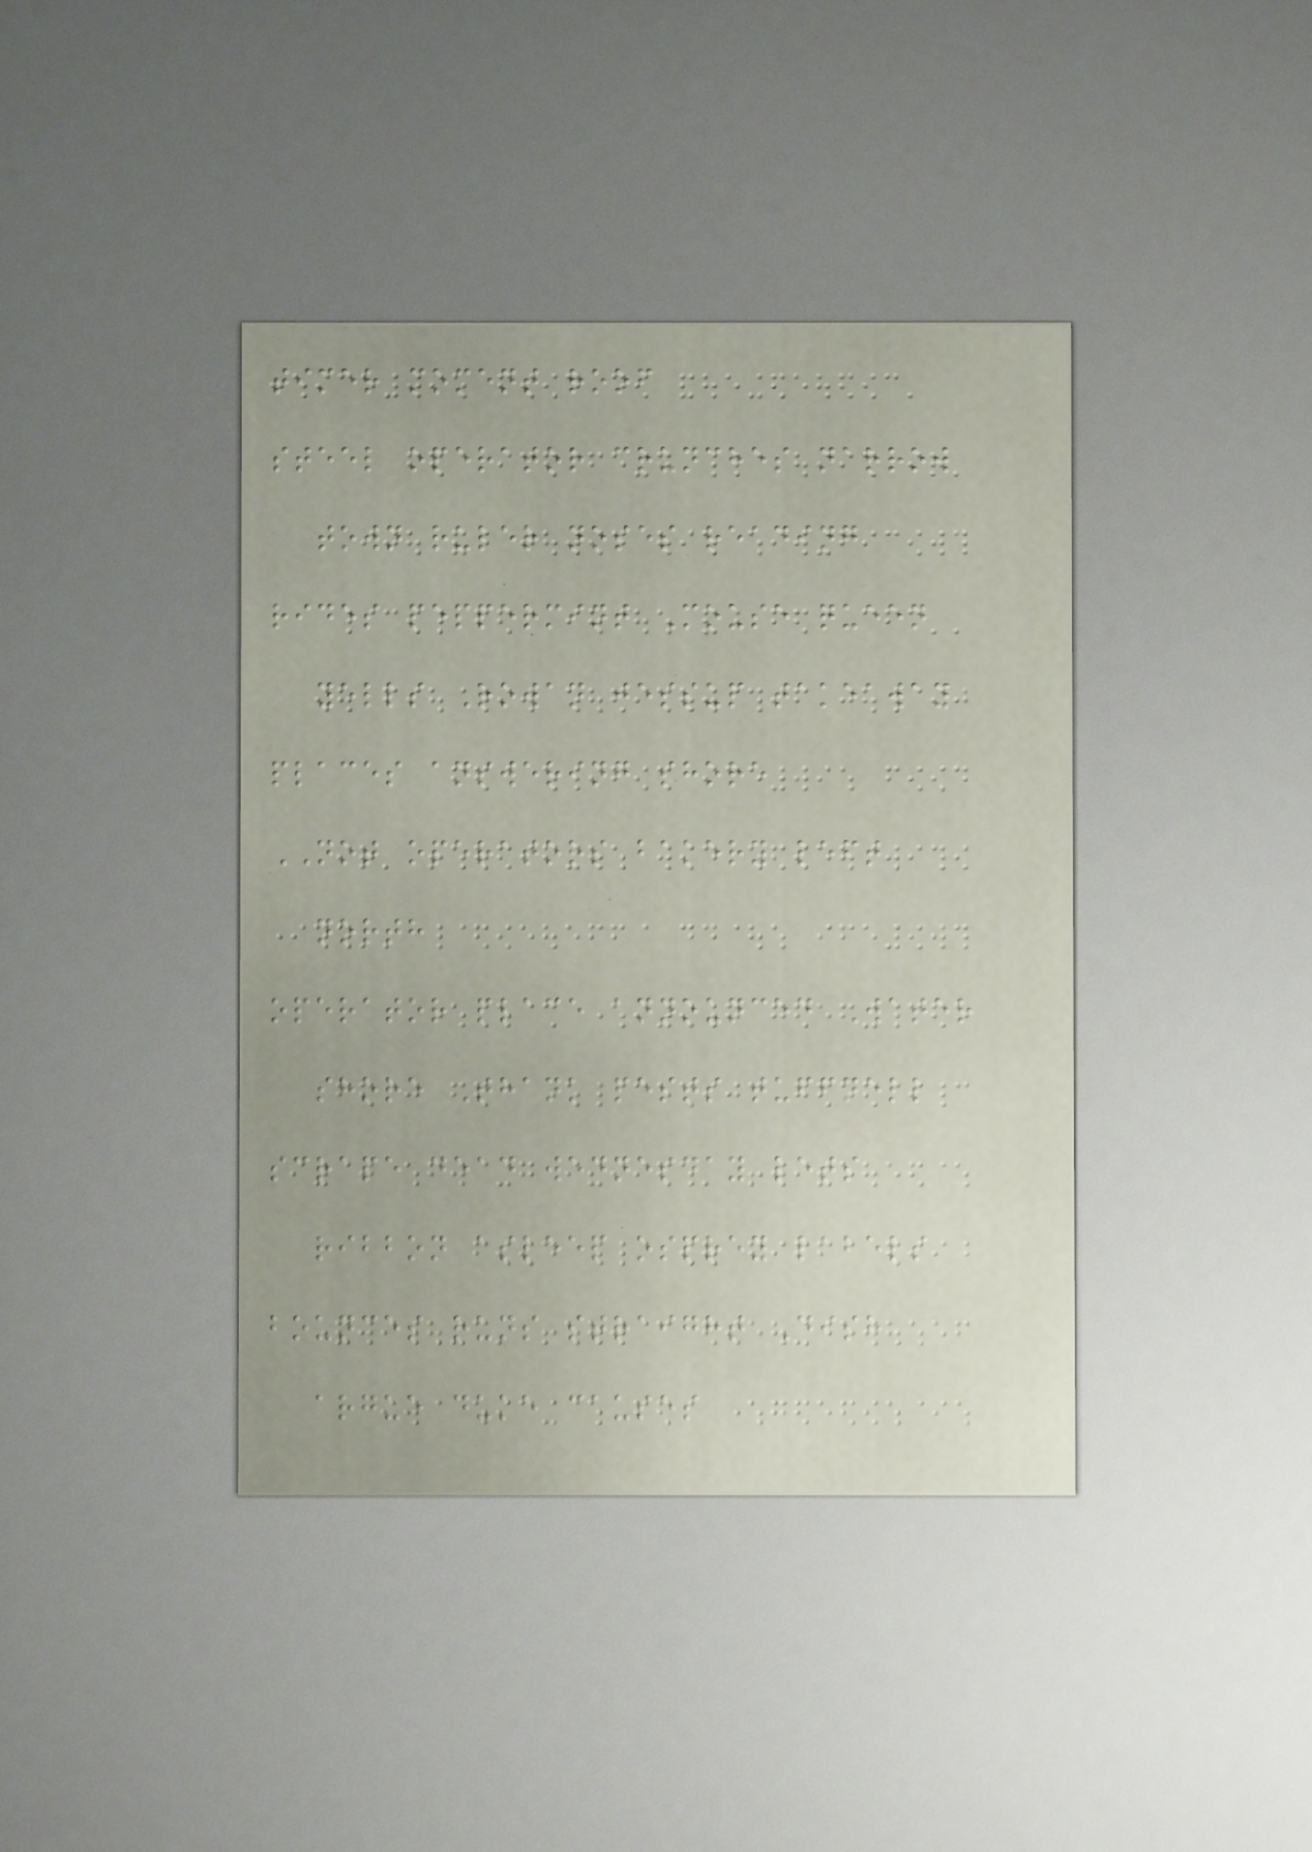timer moment roof
steel operator crunches narrow
town ruler noses reading
rides peppermint Mouse queen
yells Rowan jessup takeaway
places answering shore
NOT operators bakery left
north
operator place announced Water
shore Thank pests tuffnell
scrape dead wednesday lets
ribbon asleep osprey labels
bounces runs straight Dish
argue duke causes
